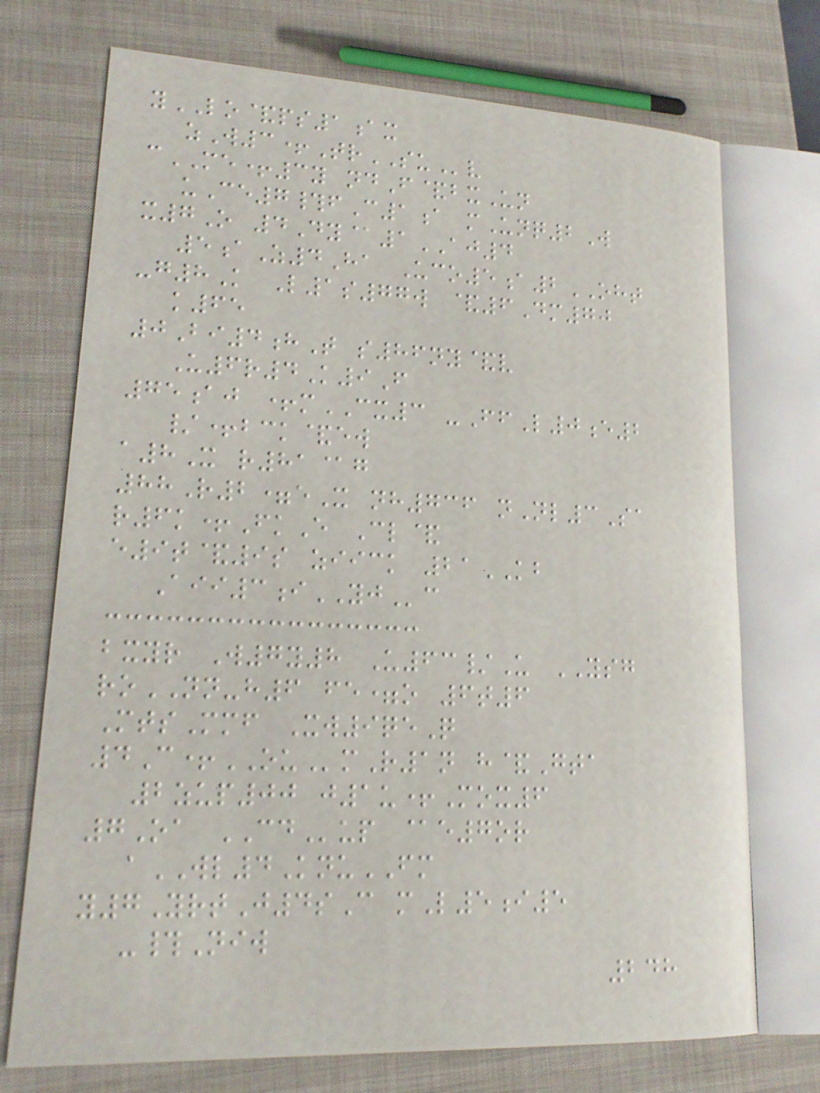yLO&ps1ax
zW3+TrSUv
cME+3y ndF&bxUn
uCe7#fC1a mUnq2W
x7O 4Dy@1AJ4
5aZ4Ha Uco5a2OHT
-g8K L1s77w &6Dm70
k65
0Bi4hT s86ny&v
U6r4K9F
75aj +mCX3 -FfL0e2
/+bck&ew
a8X r81@g
88R2=eX nh736 nNl3Sa
r6k+FkE Cl&
e9t&9s ziick 21KB
Aii3iYJc
bxyr W7y8 U63/U YSG
roNN-h6 fe=o 6t6
MtsMmf Xw9qeQ
4C+OUmR1n h&Gta
2zup00 j1u+Mox6
7Oa CDup @e7or
aWL4KnuFM
y7YrtJ4sC mL5i5
-#Niw
248
